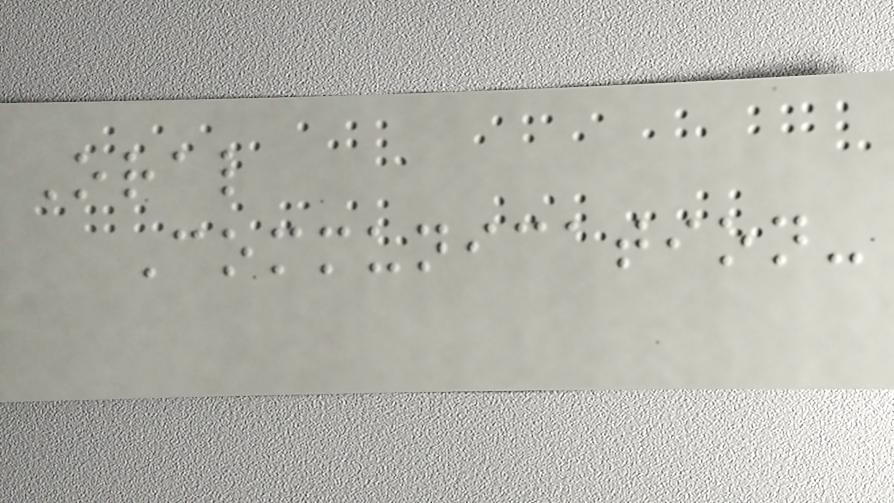Oral
Communication-
